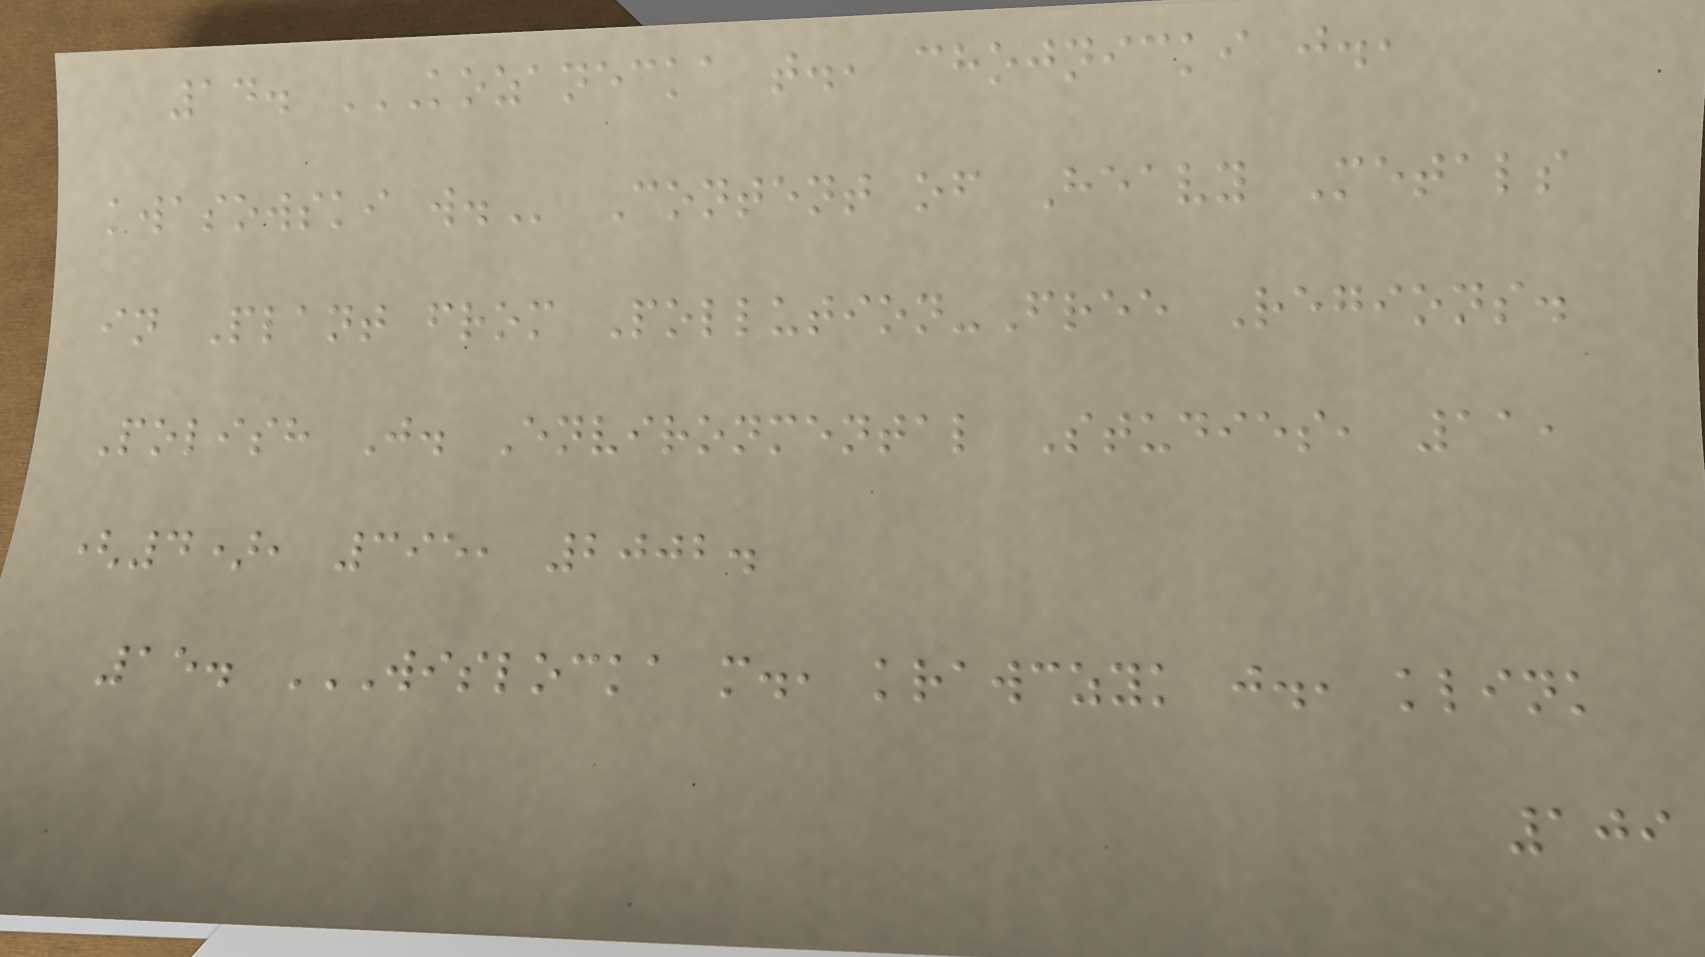14. KOZANECKA T., CHOJNICKI J.,
KWASOWSKI W. Content of Heavy Metals
in Plant from Pollution-Free Regions.
Polish J. Environmental Studies, 11,
(4), 395, 2002.
15. WISLOCKA M., KRAWCZYK J., KLINK
109
